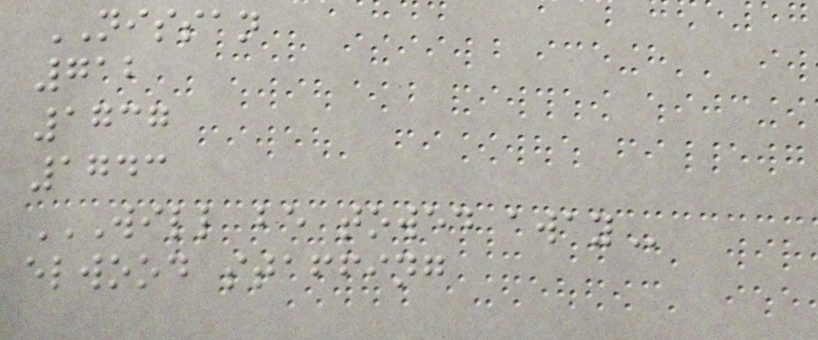NISSAN
712
1737
1743
WILL BE TOWED AWAY
elwood staffing
